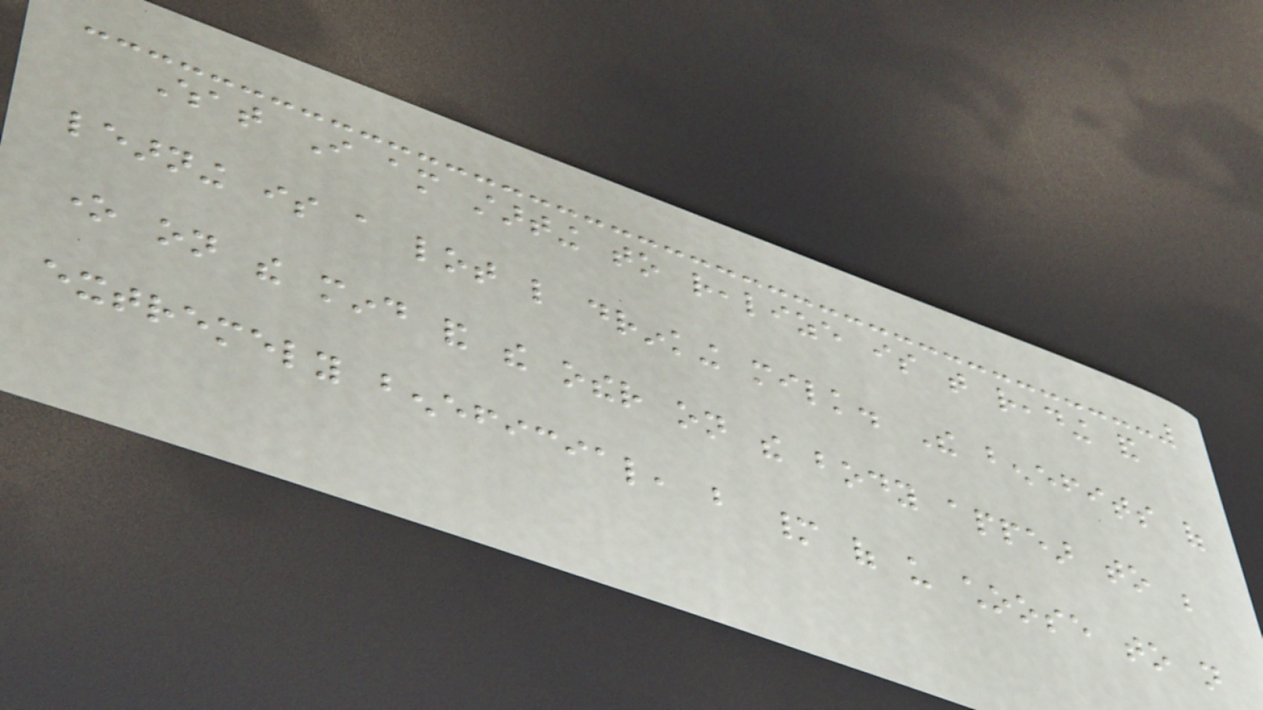What I am starting to realize is that reading and
learning is a lot like drinking milk. The benefits of
one on the mind and the other on the body appear to be
extremely beneficial, but many of us choose to not
